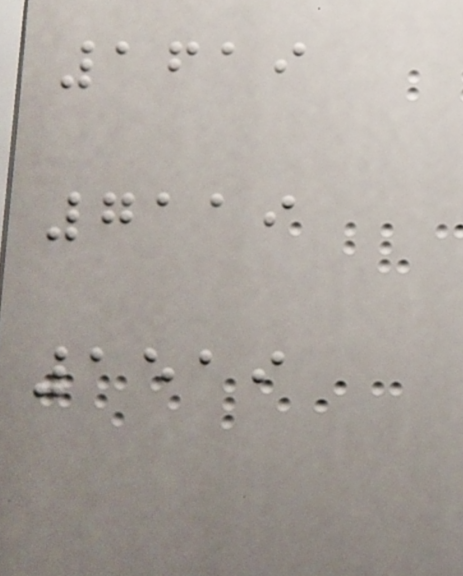1619
7119
1519
